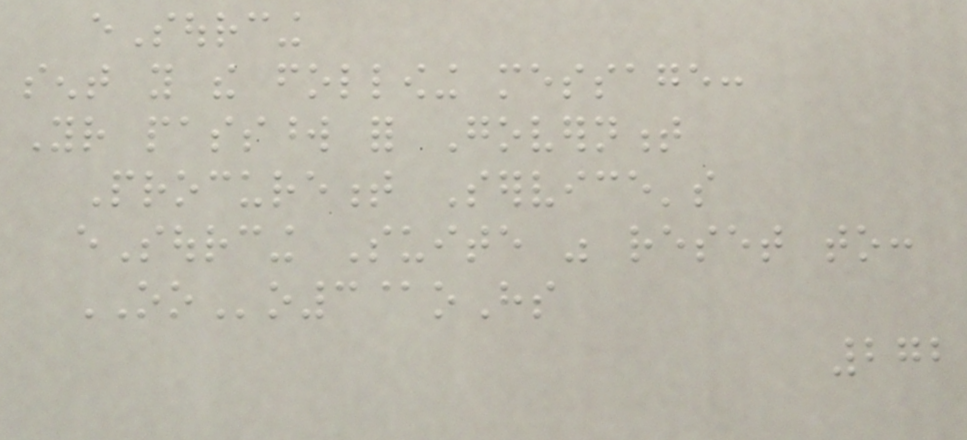eSourcing
sent you the following message:
Your password for Government
Procurement Service's
eSourcing Suite was reset to:
OOo3@oHs
272
